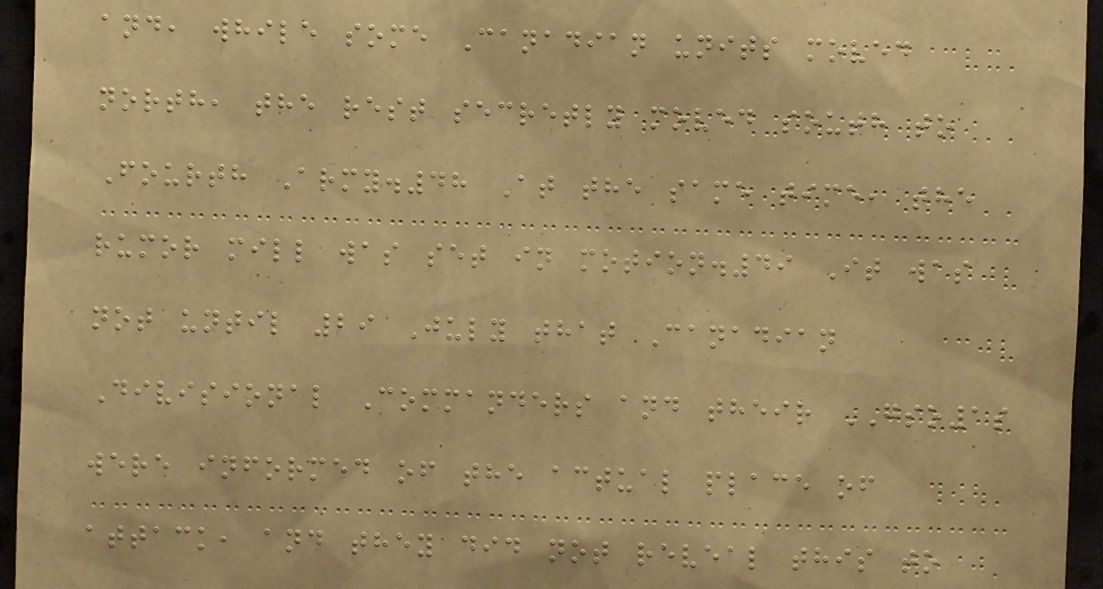and, while some Canadian units moved
north, the rest secretly moved south to
Fourth Army.48 At the same time, the
rumor mill was set in motion.49 It was
not until 29 July that Canadian
Divisional Commanders and their GSO1s
were informed of the actual place of
attack, and they did not reveal this to
